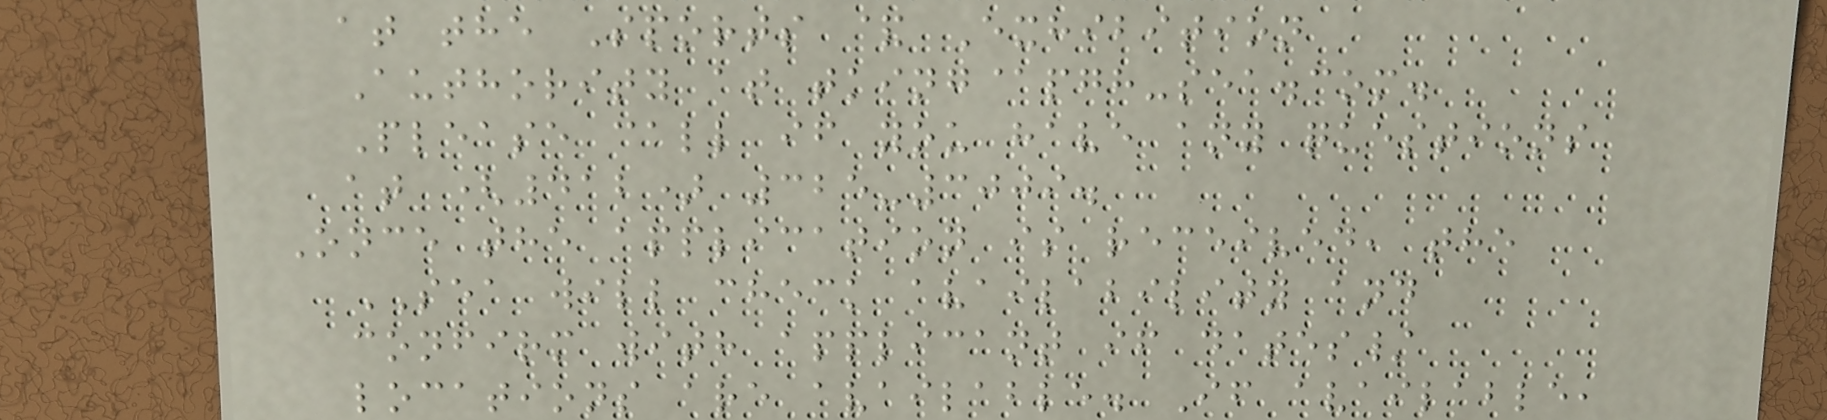at the Sports & Exhibition
Authority at tking@pgh-sea.com.
Please call if you have any questions
at (412) 325-3009.
Once the application is received, the
SEA will check availability and
confirm with applicant if dates/
locations are available. If available,
